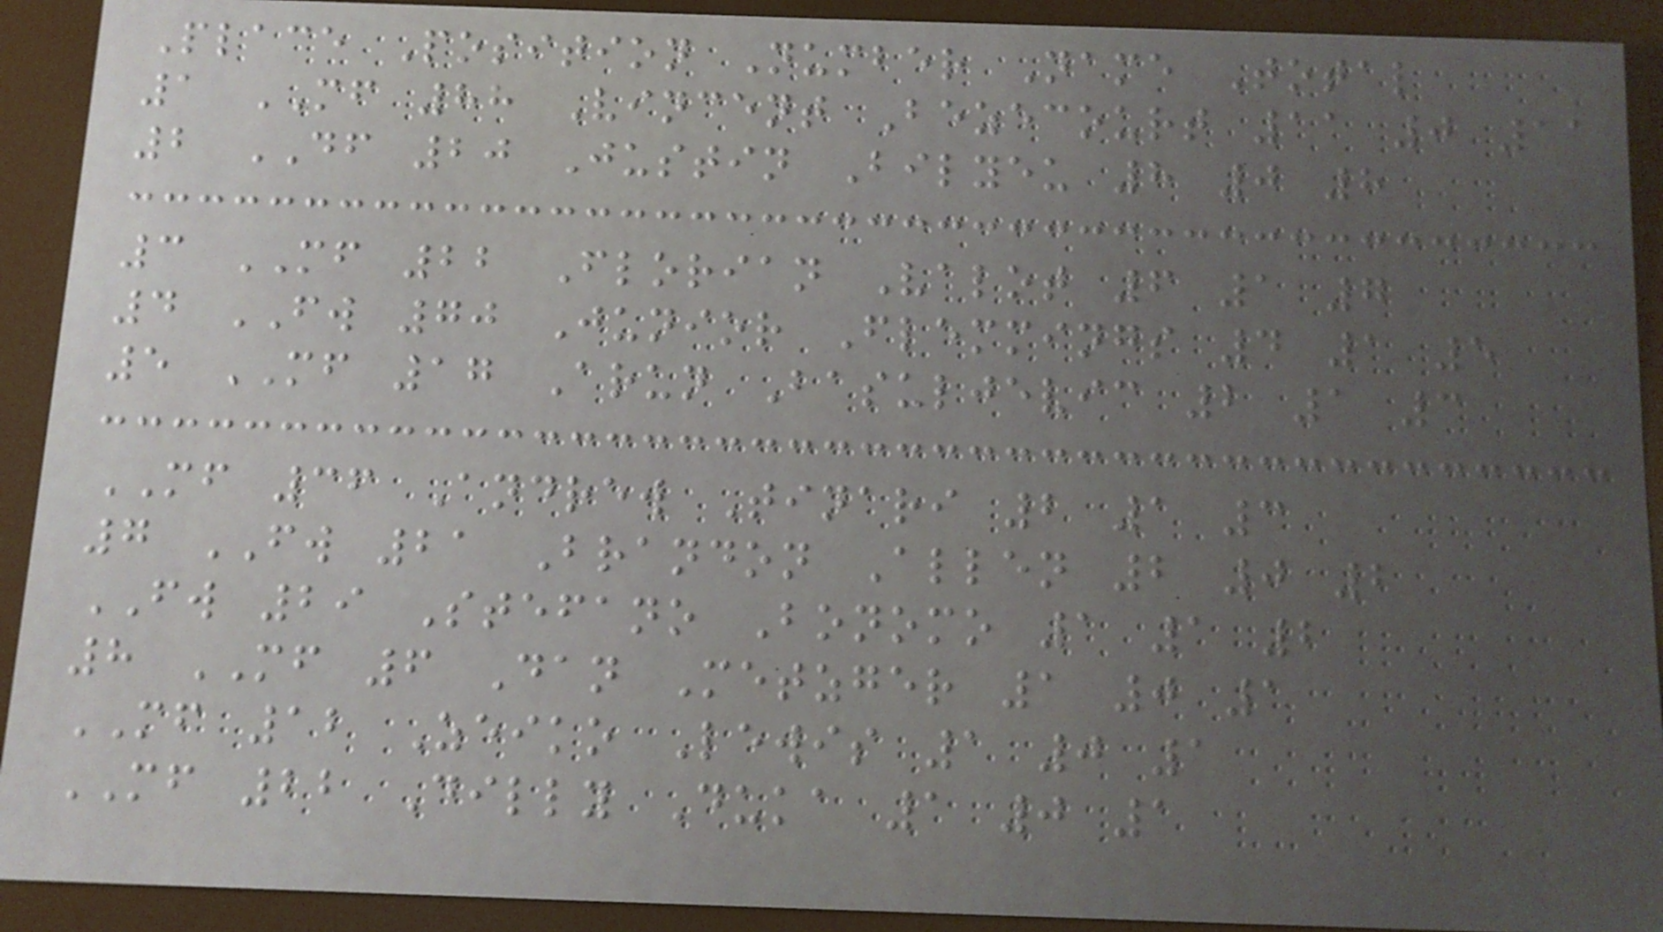Place Position Number Name Total
1 MF 88 Vincent Bezecourt 11 0 11
2 DF 20 Justin Bilyeu 8 0 8
3 MF 22 Florian Valot 6 1 7
4 FW 70 Junior Flemmings 4 1 5
5 MF 17 Arun Basuljevic 2 1 3
MF 36 Andrew Tinari 2 1 3
7 FW 21 Brandon Allen 2 0 2
FW 29 Stefano Bonomo 1 1 2
8 MF 6 Dan Metzger 1 0 1
MF 12 Zeiko Lewis 1 0 1
MF 22 Dilly Duka 1 0 1
